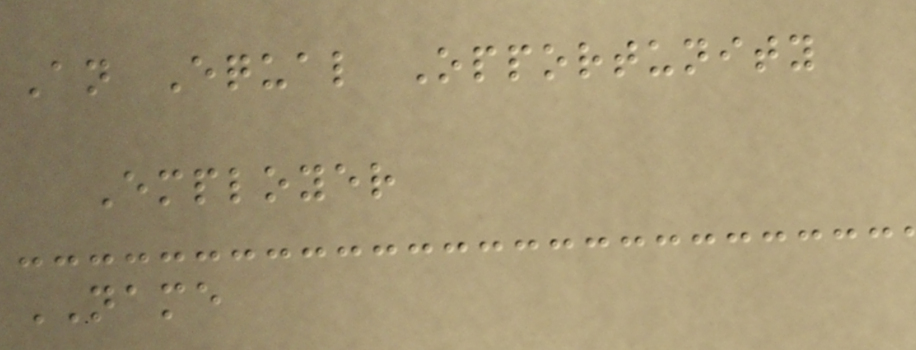An Equal Opportunity
Employer
NAME
